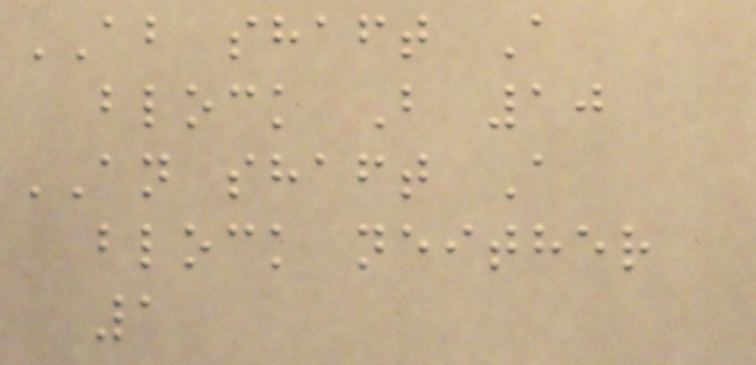AB shaft A
block B 10
AN shaft A
block neither
1
